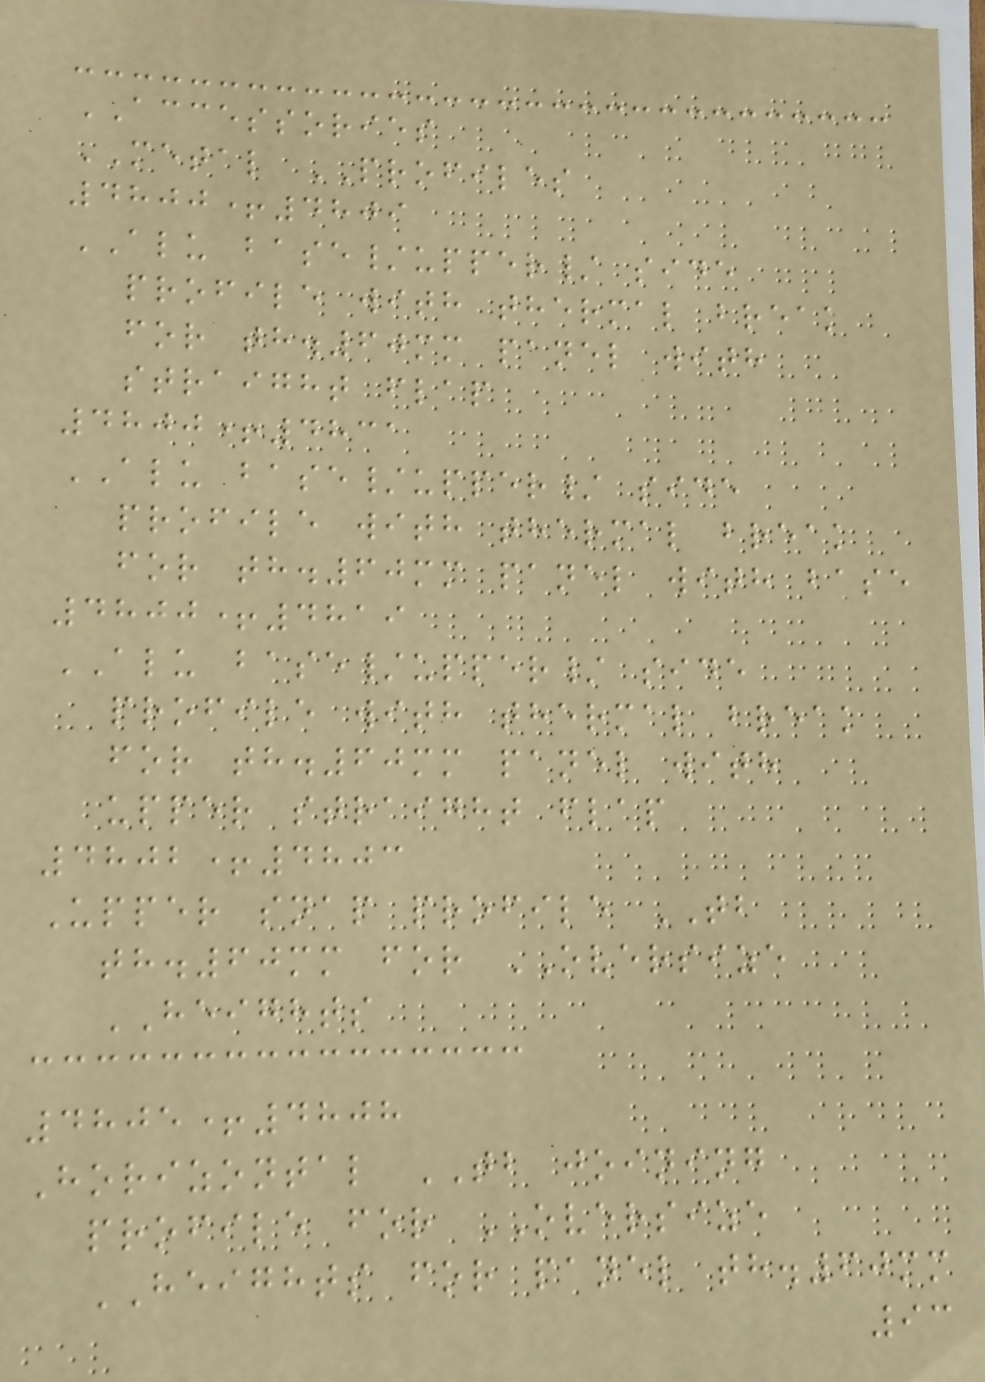ACCESSORIES
METAL PROFILES
4800+4809
ALU base/upper/ side
profile with thermal break
for th.60mm panel with
straight flap
4800+4831
ALU base/upper/ side
profile with thermal break
for th.60mm panel with base
4800+4819
ALU base/upper/ side
profile with thermal break
for th.60mm panel with
upper straight flap
4802+4803
Upper snap profile TB
th.60mm for OVERSIZE
HEIGHTS
4805+4808
Horizontal TB joining
profile for OVERSIZE
HEIGHTS for panel th.60mm
93
